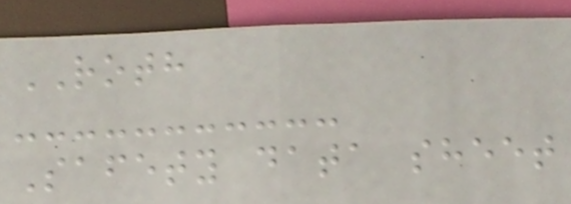ROTH
Safety data sheet
